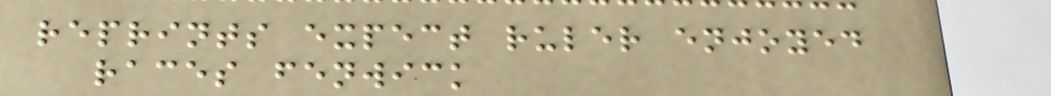reprints expect ruler enjoyed
races fenwick
